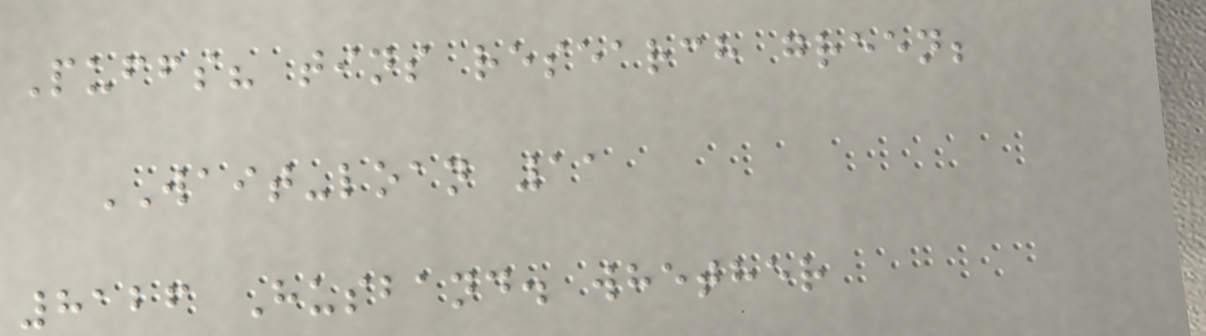Puffs? tins research green;
WAIT-loan 11
8126 Husband. whether
